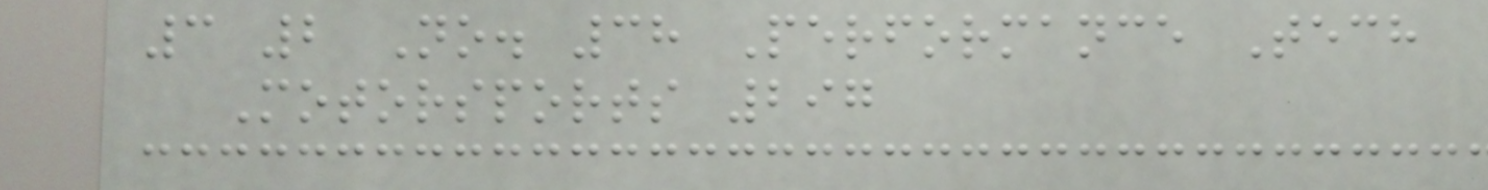3 2 No. 38 Performance Tech
Motorsports 297
